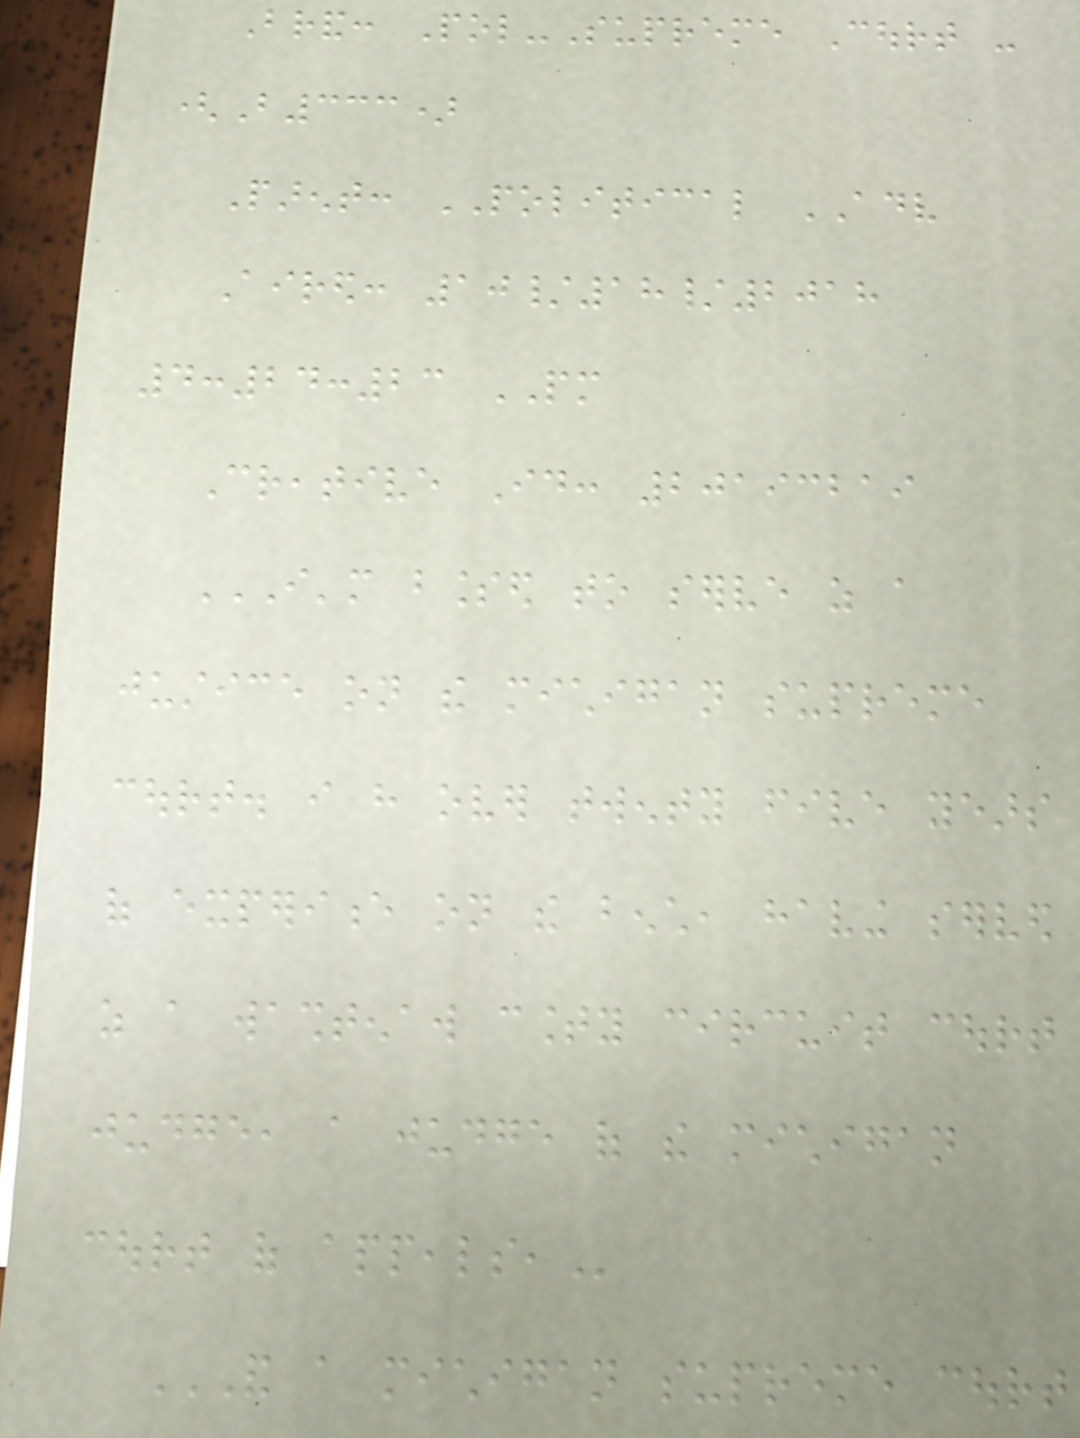Brand: Pol-Supreme Court -
(B333)
Parent: POLITICAL ADV
Aired: 10/18/2018
4:24:23 PM
Creative Id: 20193219
I'M BLESSED TO SERVE AS A
JUSTICE ON THE MICHIGAN SUPREME
COURT. I HAVE OVER TWENTY FIVE YEARS
OF EXPERIENCE ON THE BENCH, HAVING SERVED
AS A WASHTENAW COUNTY CIRCUIT COURT
JUDGE, A JUDGE OF THE MICHIGAN
COURT OF APPEALS,
AND A MICHIGAN SUPREME COURT
